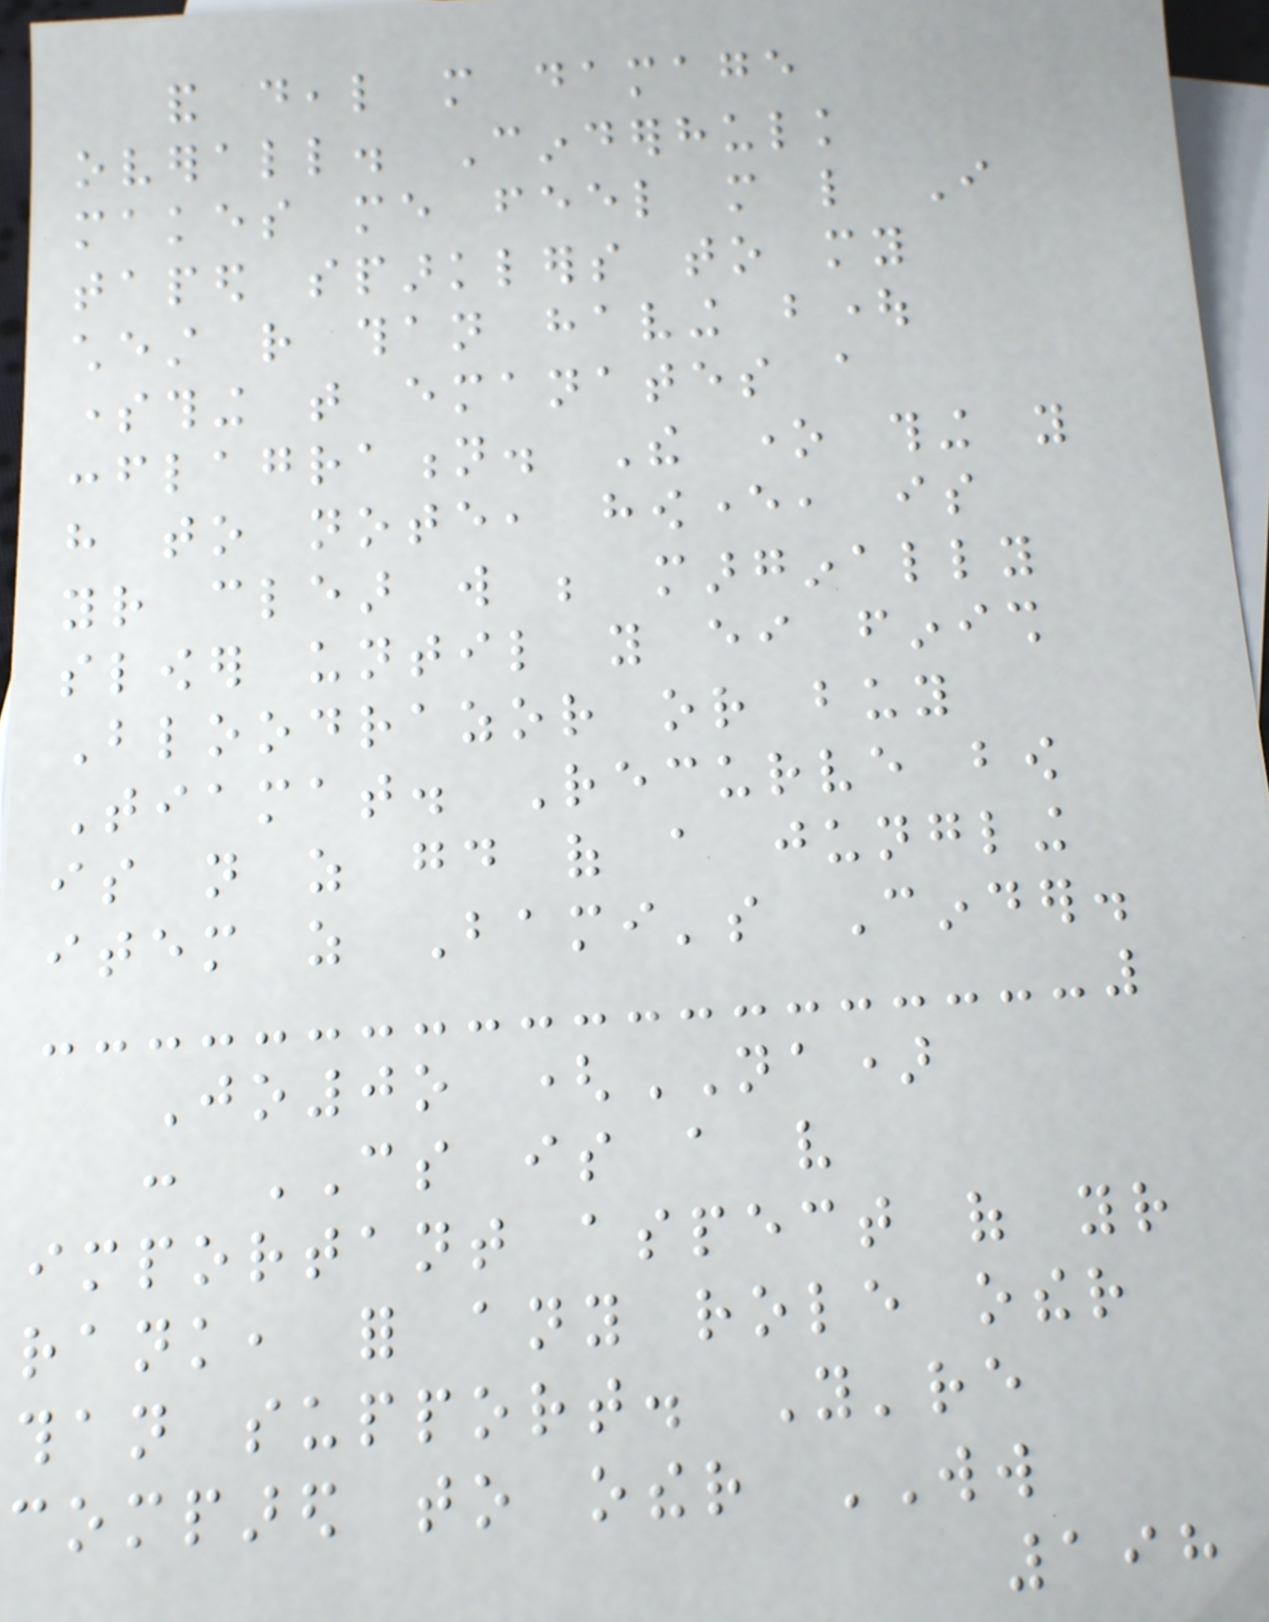and deal more damage
overall. Cinderhulk
makes me feel more like I
taped sparklers to my
chest rather than having bought
something that emanates a
conflagration. The one thing you
have to note, however, is
your clear will be marginally
slower until you either finish
Bloodrazor or buy
Tiamat. Recurve bow
is not as good of a jungling
item as Bami's Cinder.
Jo0o (NA)
: CS is a very
important aspect of your
rank, for any role other
than support. You're
compared to other WW
198
